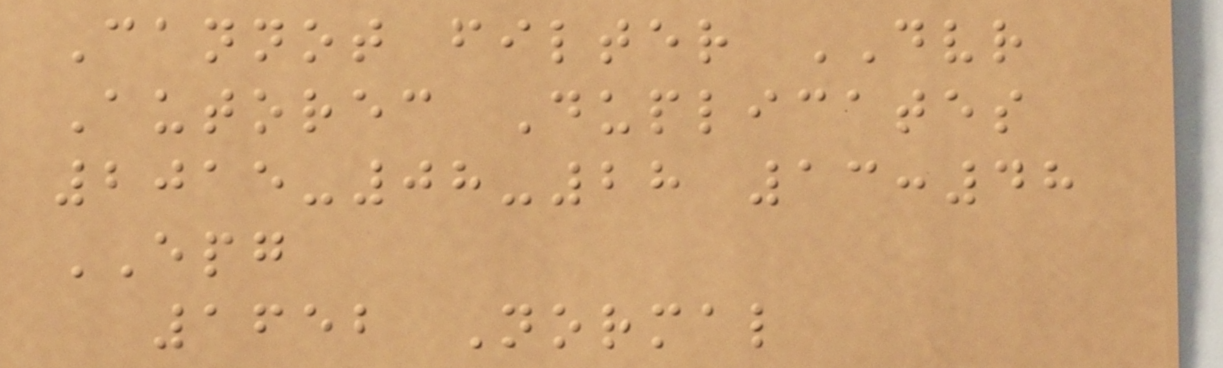Cannot filter DVR
Autorec Duplicates
2015-08-28 13:48
EPG
1652 Normal
